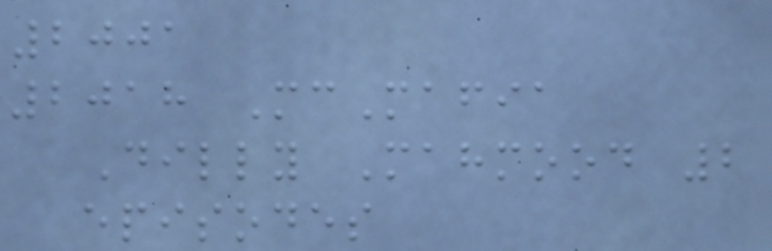2001
2018 McMafia
Dilly Mahmood 2
episodes
